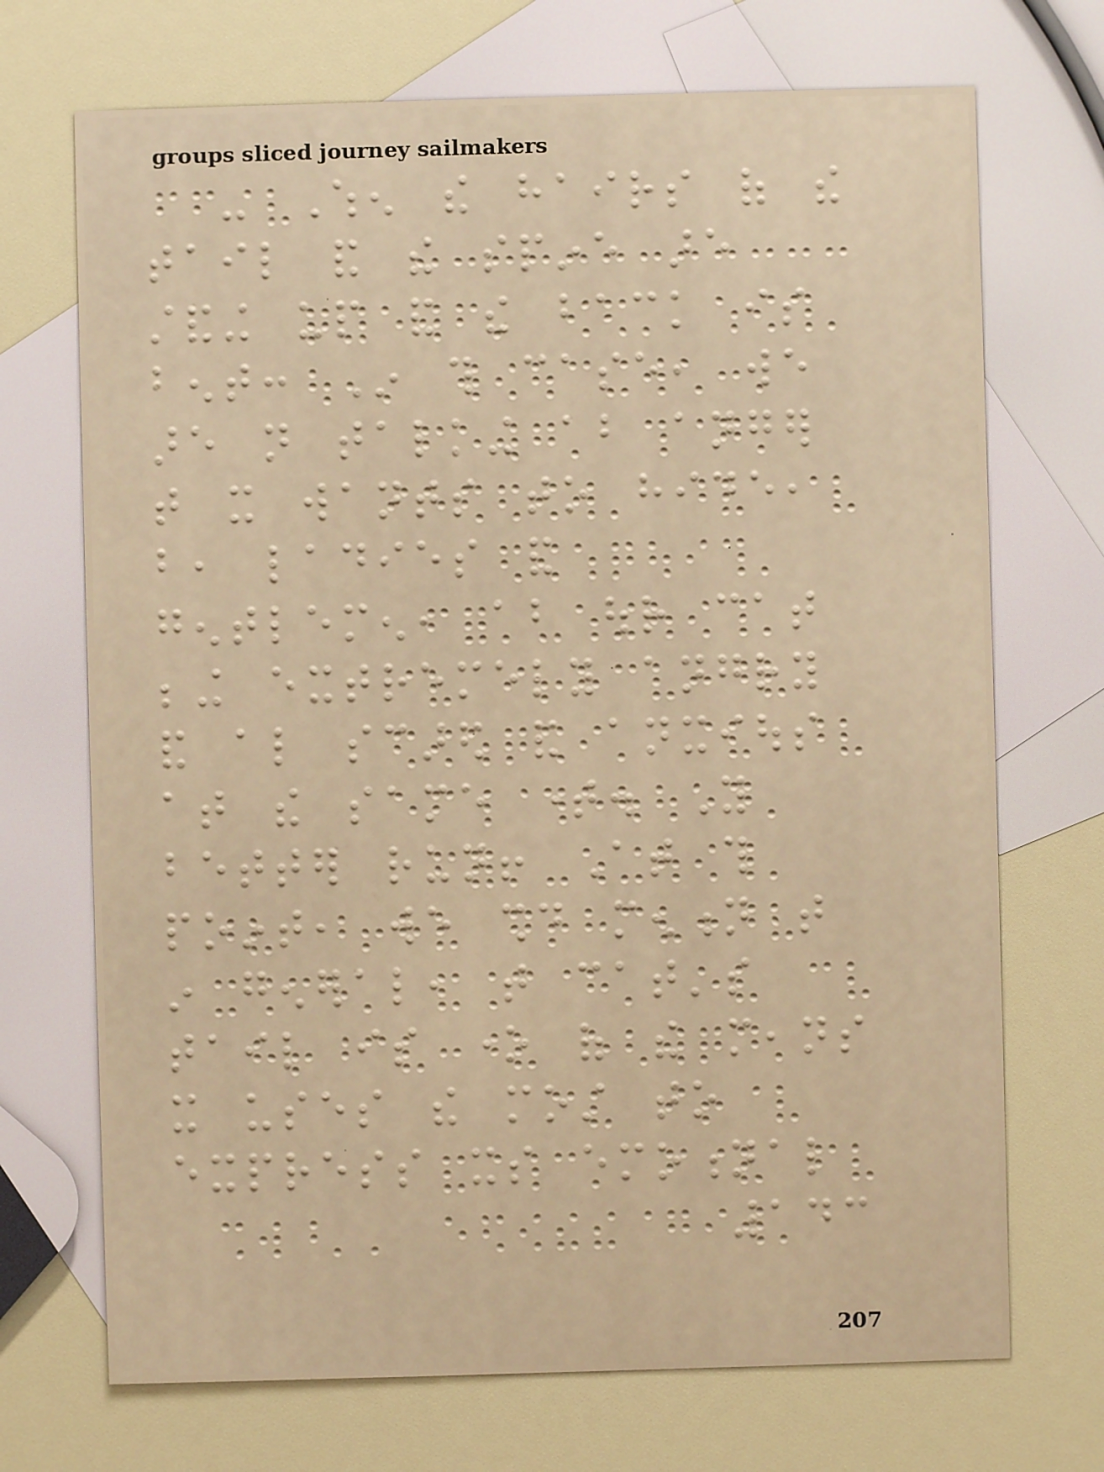- When the hairs of the
tail and the spine are
standing up and the back is
bent: In this case, we
are not talking about anger
that it wants to hide,
but, ladies and
gentlemen, about our cat
being extremely angry
and also scared and anxious
at the same time. You
better run! At this
point, we should mention that
in general, that cat's
tail is one of the means
it uses the most to
express its emotional
143
